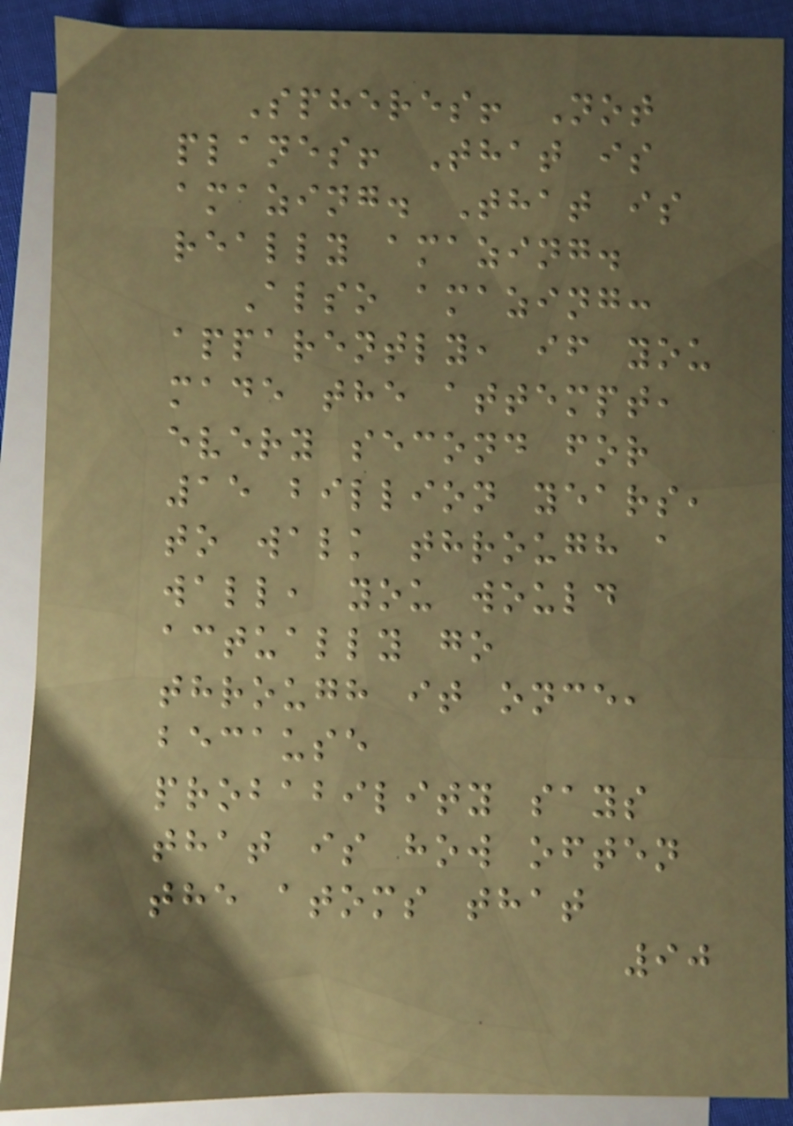Spheres! Not
planes! That is
amazing. That is
really amazing.
Also amazing:
apparently, if you
made the attempt,
every second for
15 billion years,
to walk through a
wall, you would
actually go
through it once,
because
probability says
that is how often
the atoms that
90
